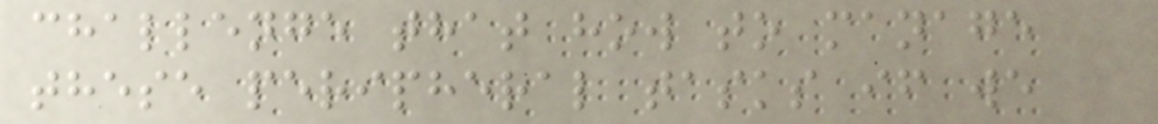challenge that how to manage
these peripheral tasks if we
